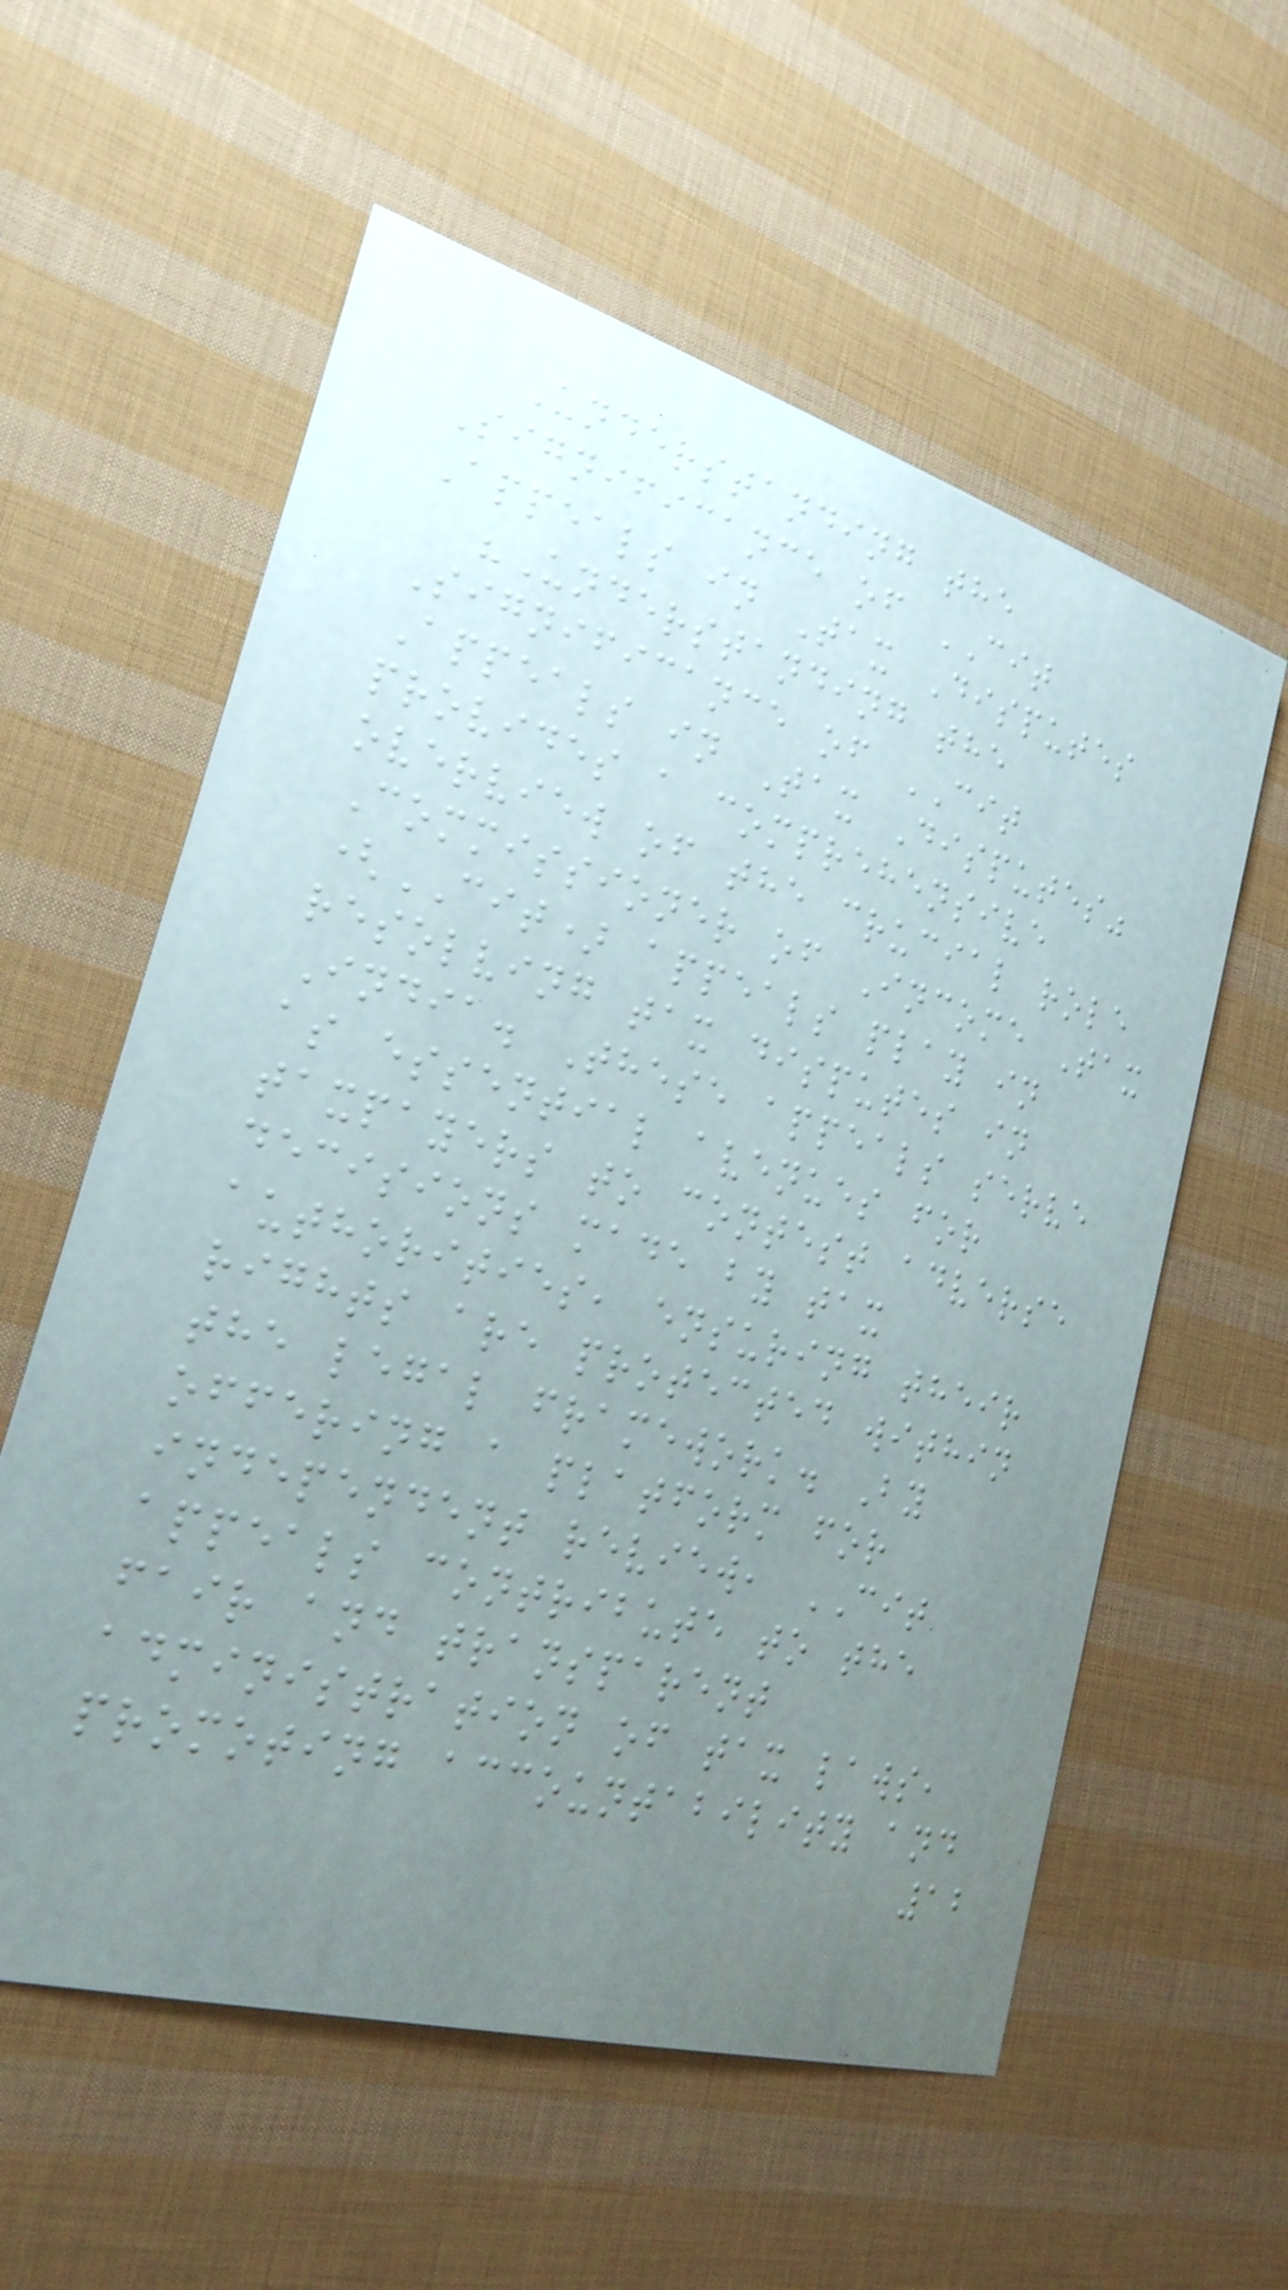Understanding the
Significance of CIT
Appeals in Tax Disputes
"Understanding the
Significance of CIT
Appeals in Tax Disputes"
provides a comprehensive
overview of the crucial role
Commissioner of Income Tax
(CIT) appeals play in
resolving tax disputes in
India. These appeals serve
as essential avenues for
taxpayers to contest adverse
decisions made by tax
authorities, ensuring their
rights are protected within
the legal framework. By
offering a platform for
independent review, CIT
appeals contribute to the
fair and transparent
administration of tax laws,
promoting accountability and
12
